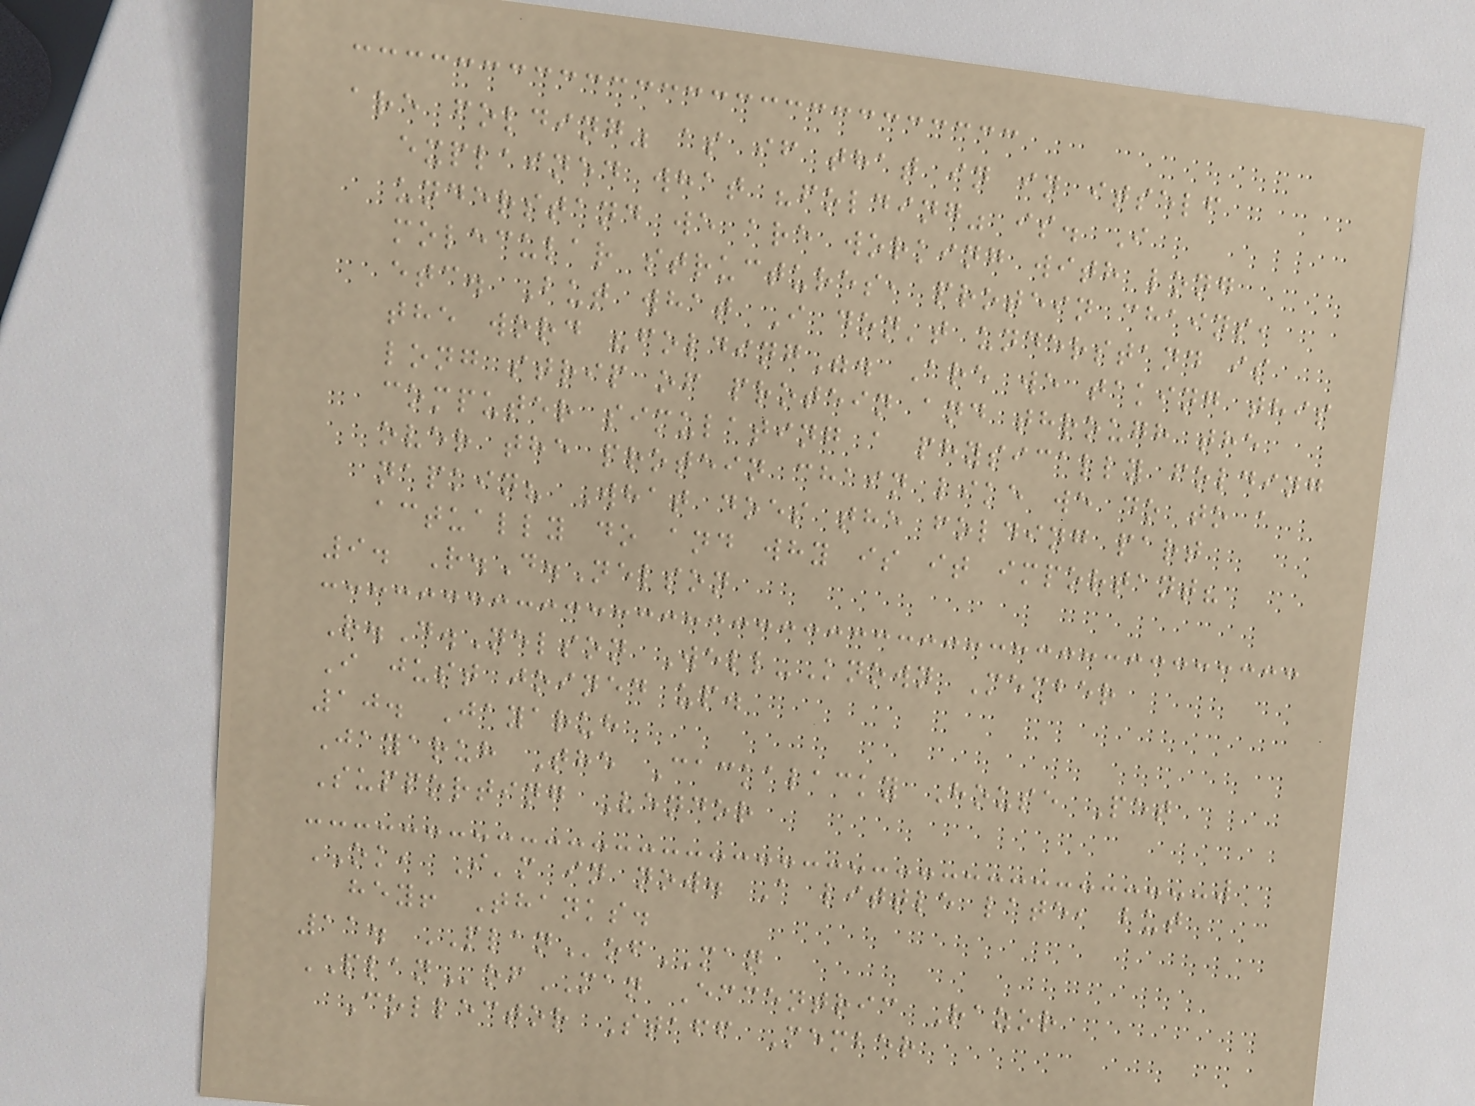are folding" as if that in in itself
explained what "folding" is. I
understand we are working with long
molecular structures, protein chains,
etc. But what I don't understand is
the word "folding". Are we taking this
long strip of protein and through the
computer simulating a physically folding
over the protein chain like we do to a
napkin? What does the folding part
actually do and why is it important?
9. R.D.Nelson
R.D.Nelson Well-Known Member
I just joined up.
10. Jayaruh
Jayaruh The Cackalacky House Pet
Supporting Vendor
OK, I'm in now. A little late, but
hey! Thanks.
11. PLANofMAN
PLANofMAN Eccentric Razor
Collector Staff Member
